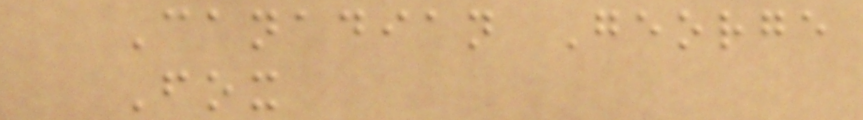Canadian George
Fox
